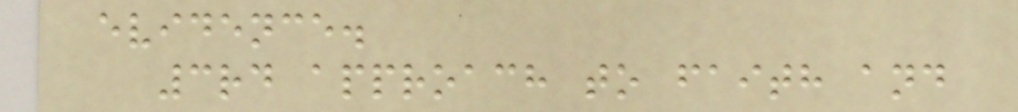evidence.
3rd approach to faith and
